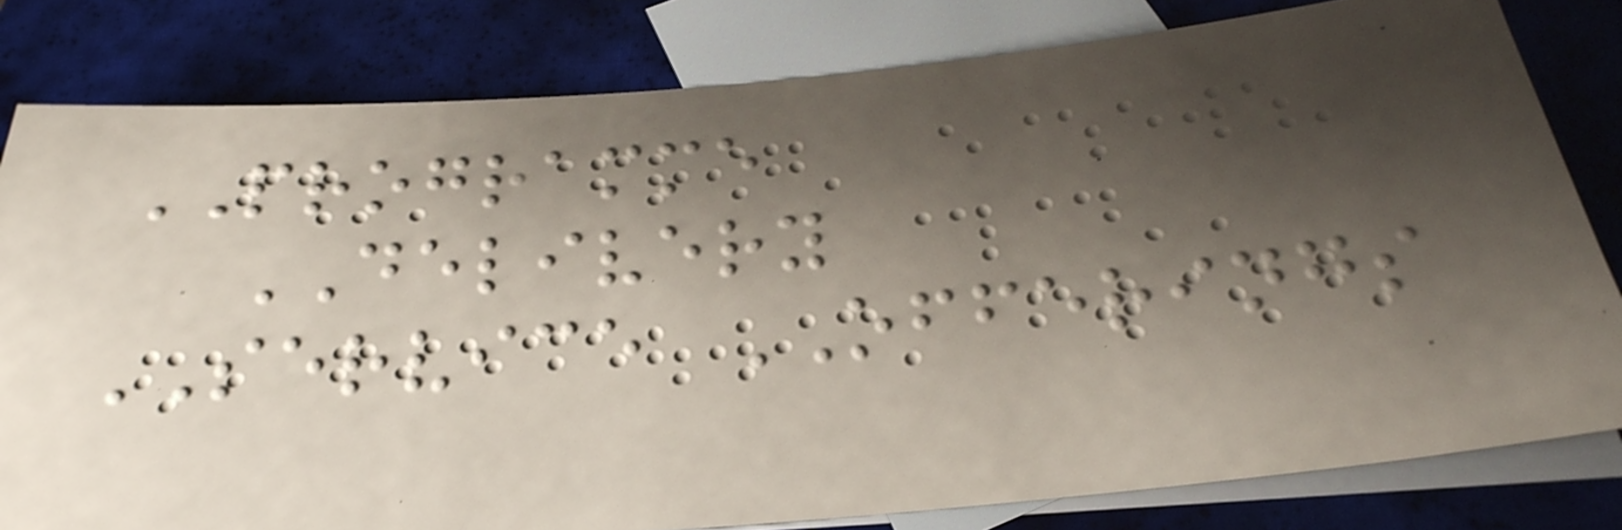PROGRAMME
DELIVERY
SERVICE OFFERINGS
